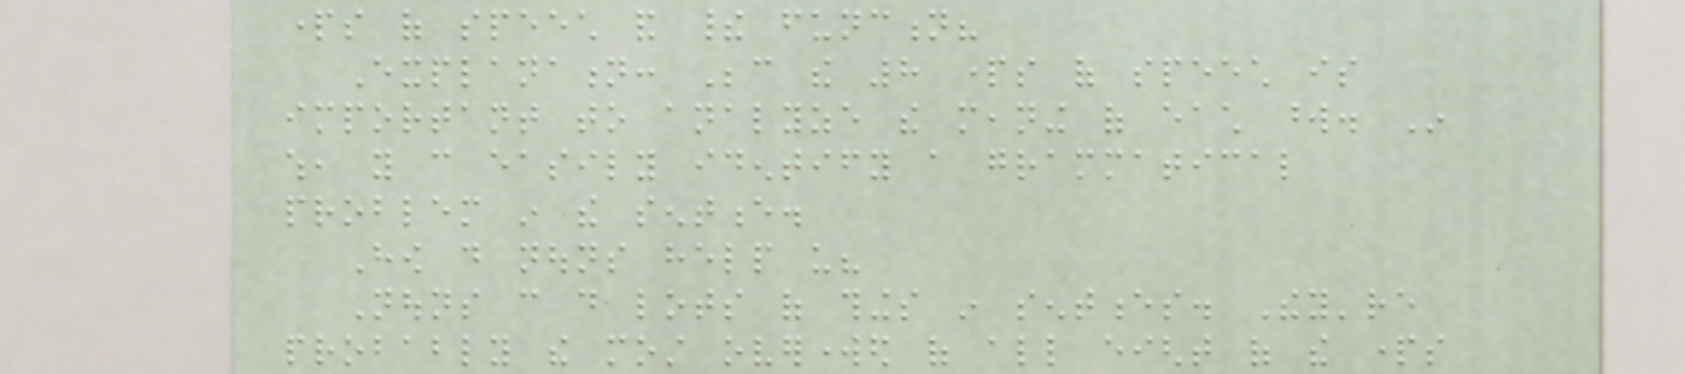parts of speech and their function?
Explanation: Because the 8 parts of speech is
important to analyze the meaning of each word. In
which, you can easily identify a grammatical
problem in the sentence.
How do nouns help us?
Nouns can do lots of things in sentences. They're
probably the most overworked of all eight of the parts
